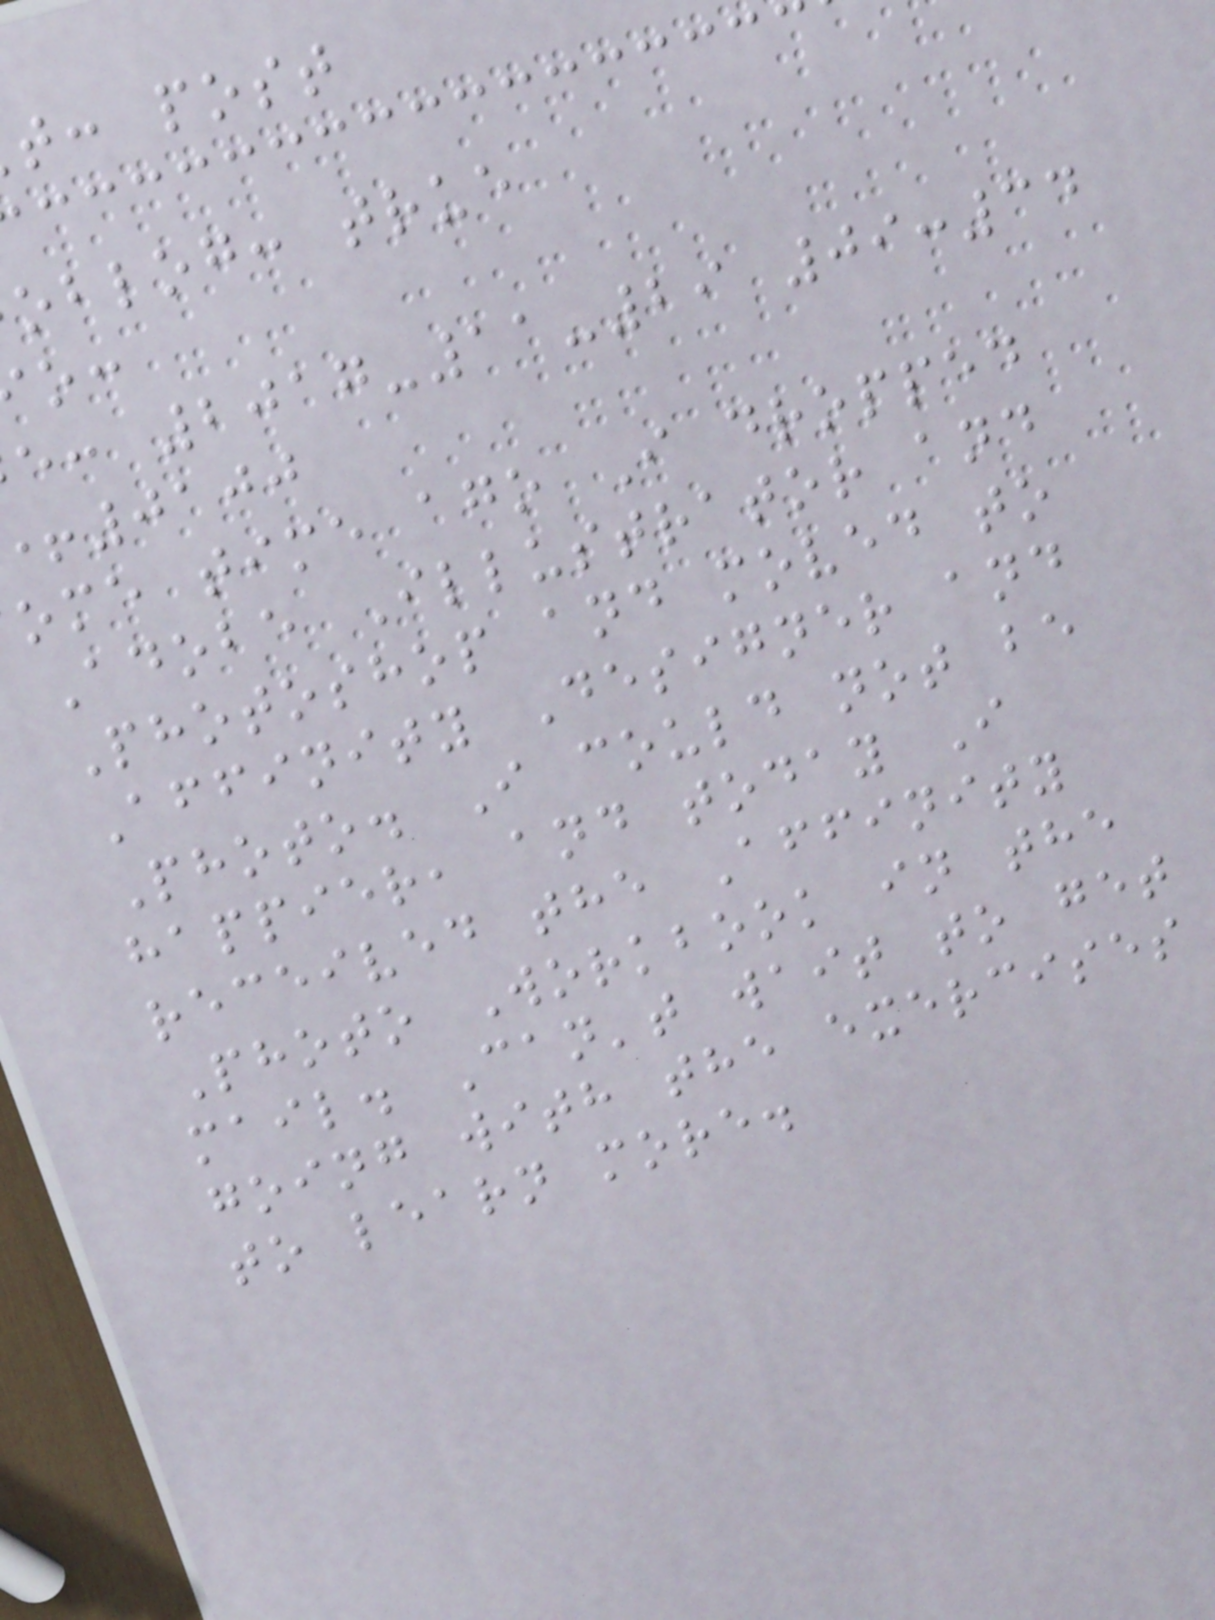t: post
oblog: true
e: 2017-11-29 09:34
0100
ome time ago I dropped
Adobe Illustrator and
Photoshop and moved to
Affinity Designer and
Photo. I could not be
happier, and today I
received the Affinity
Photo Workbook in the
mail. Can't wait to get
going with the exercises
to learn more.
